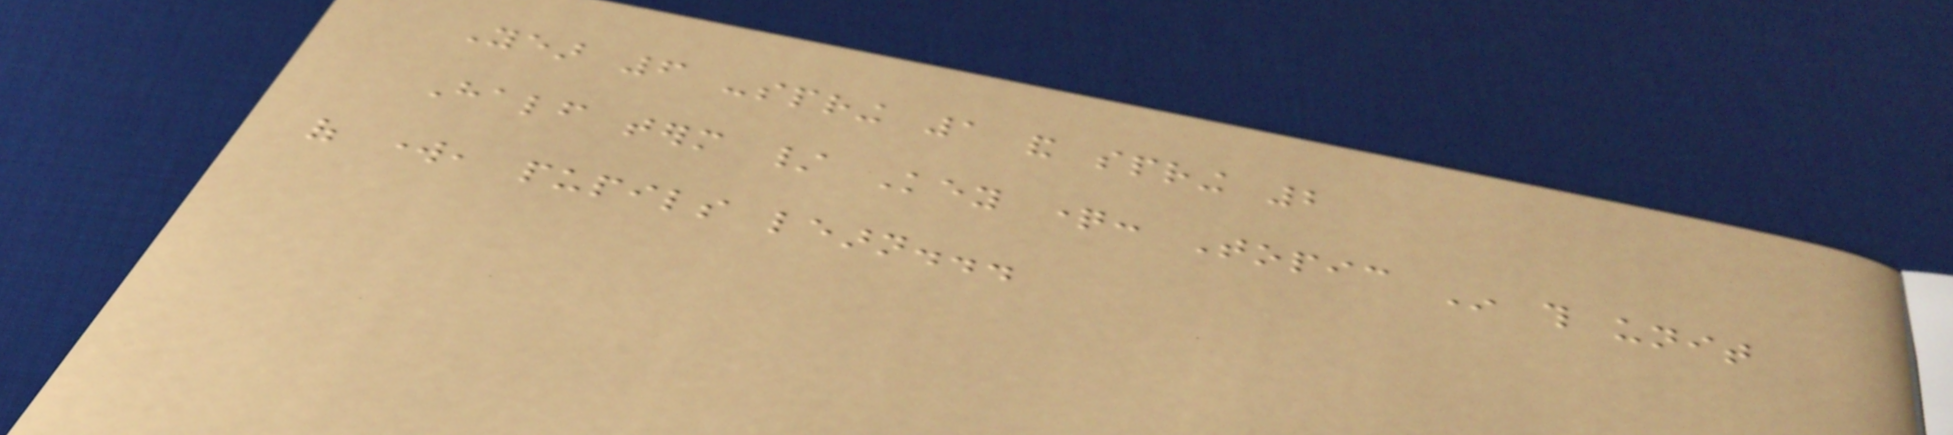Year 6 -spring 1 and spring 2
Half term / Key question: Topic In this unit
of work, pupils learn...
